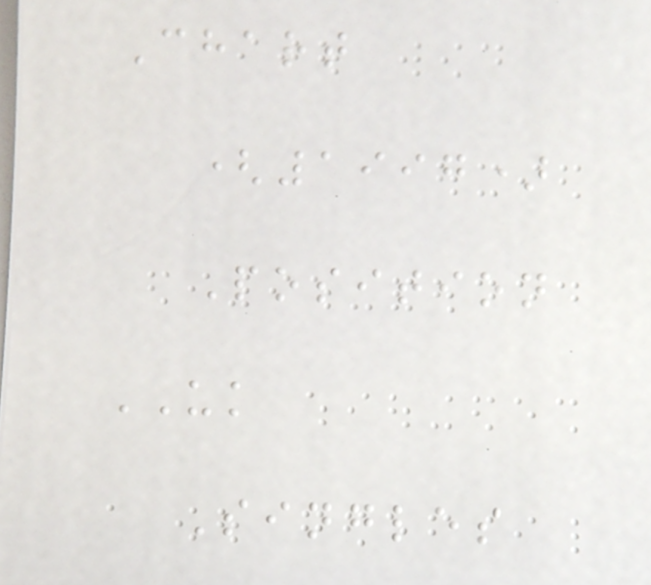Chart
(1997)
Position
UK
Singles
